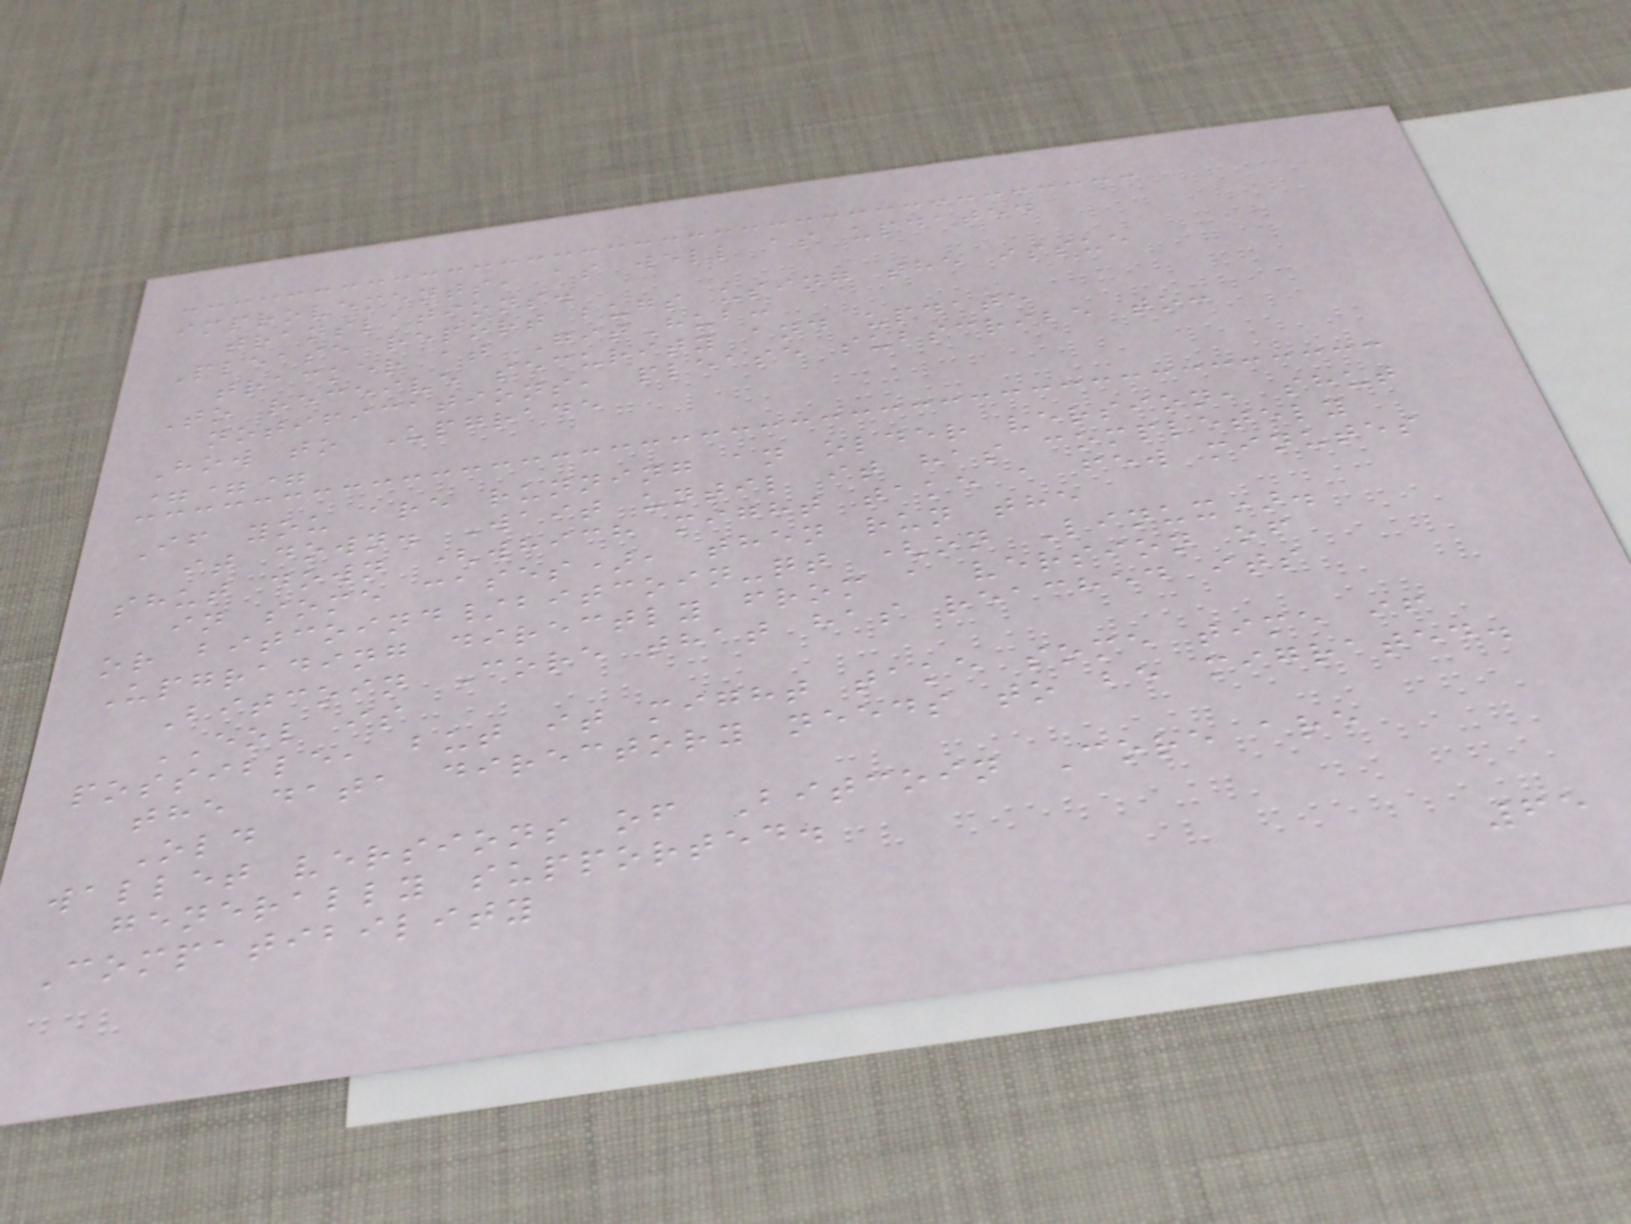improvements, as well as updated
translations.
Please report bugs using the issue
tracker at GitHub:
To receive security and update
notifications, please subscribe to:
How to Upgrade
===
If you are running an older version, shut
it down. Wait until it has completely
shut down (which might take a few minutes
in some cases), then run the
or bitcoind/bitcoin-qt (on Linux).
Upgrading directly from a version of
Bitcoin Core that has reached its
EOL is
possible, but it might take some time if
the data directory needs to be migrated.
Old
wallet versions of Bitcoin Core are
generally supported.
Compatibility
65
